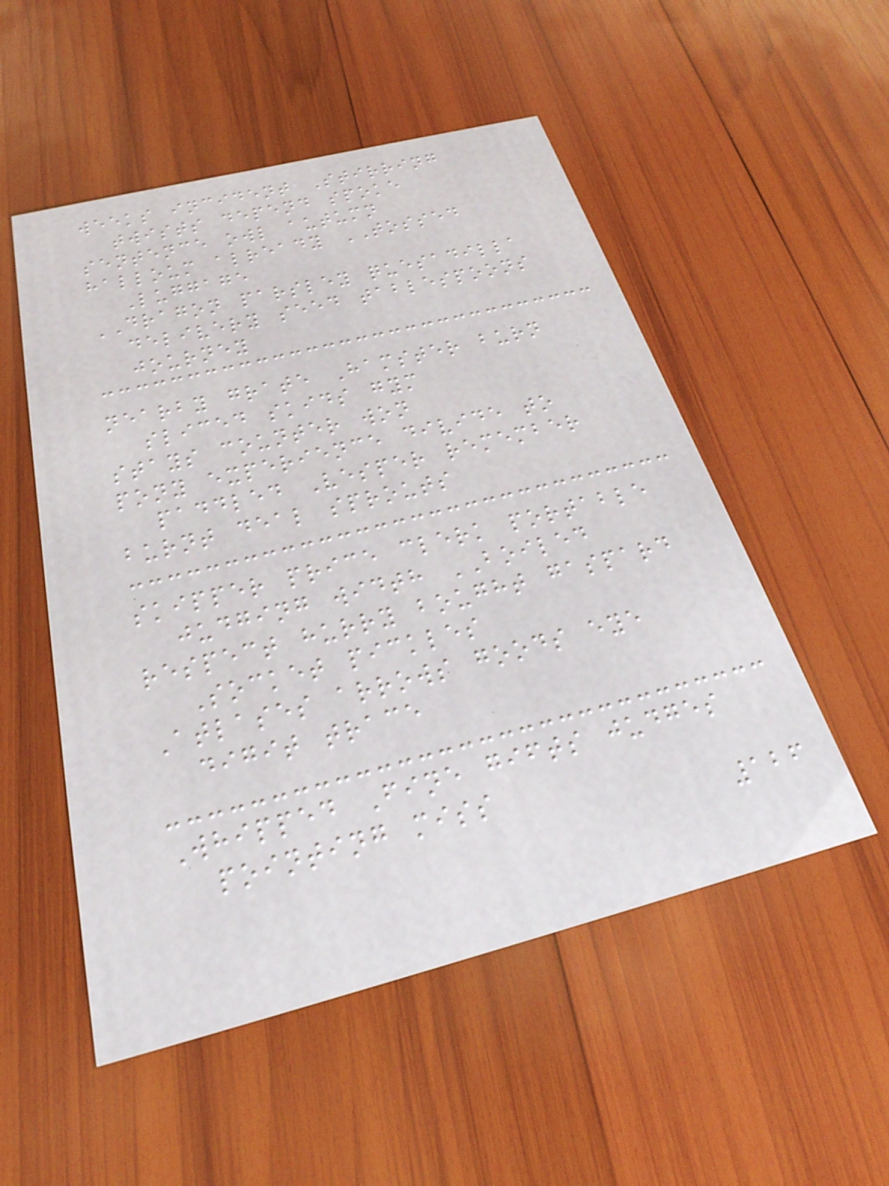weeks incident Stirring
twists depend spoke
sentence owl autumn
halloum already TOSSED
Luggage
DRAGON parsley quesadilla
delivery seed tablespoons
journey
nearby grate Hamster burn
sliced skids gym
stays counter won
pony experience divide to
paddled Vesper remember
burnt deal sprouts
skipper price clerk portable
judging width BOILED
respect hurry bought gaspard
Socket pickles
Atlases arrows goods eye
digit trace
Whipped Fine gifts judges
pointing miss
126
